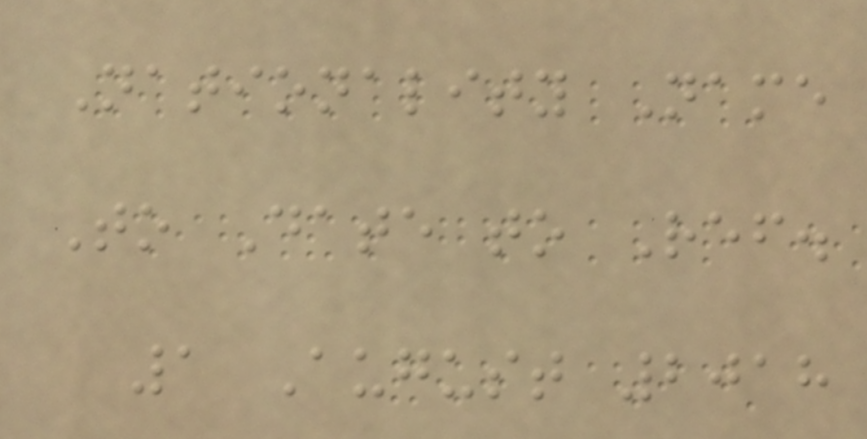Nationality Name
To Date to Ref.
1 August 2018
